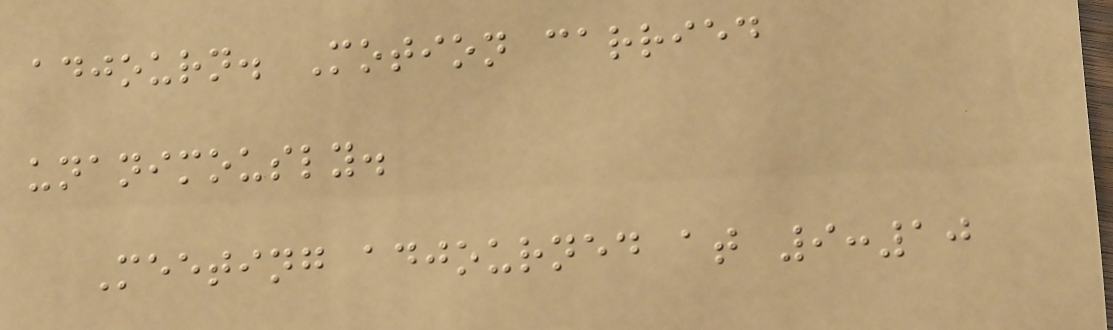adjourn. Motion carried
unanimously.
Meeting adjourned at 9:10
